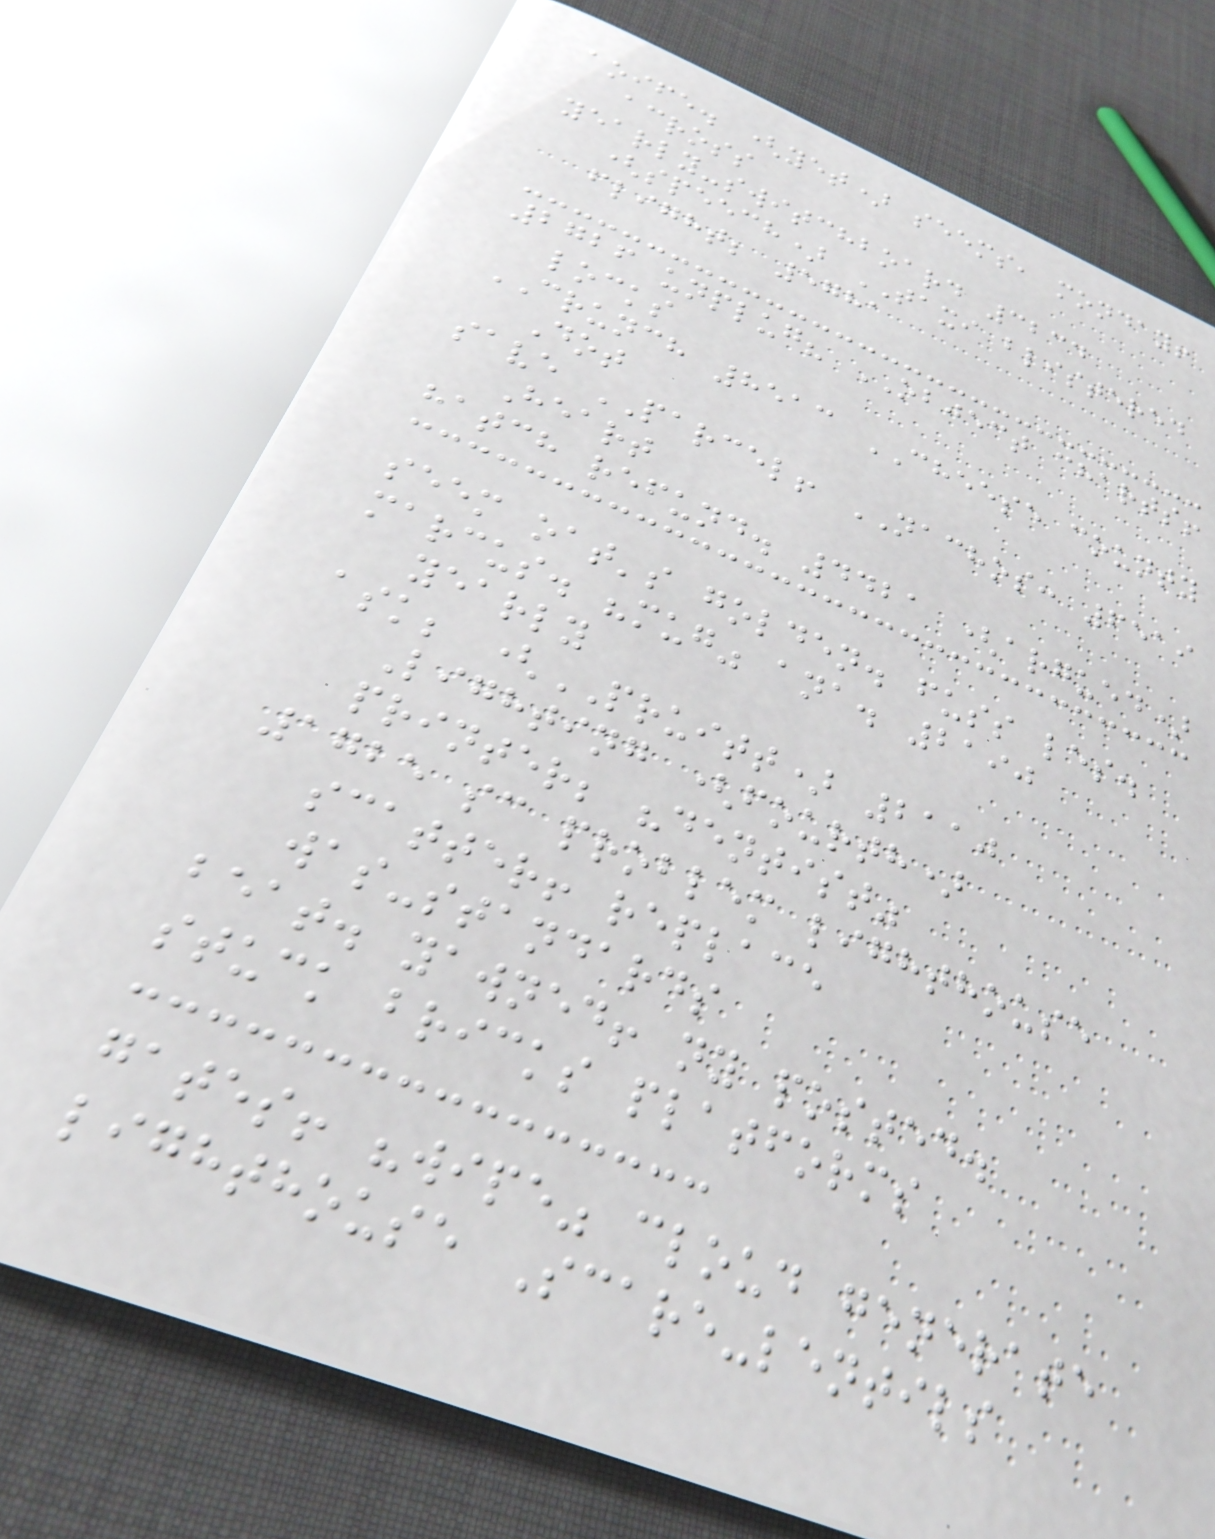aoife. (yet) seems, monday!
across
yearly-switchboard 3234
(speech) TAXI blistered
flight; 5781
2726 unplug? OBJECT charts!
locks
CRUNCH 8513 CHEESE county
Dot
save PARCEL! NACHOS: 6519
Heart
hatch refund. 4421 (argued)
seem oat's golden. fuss les.
marcus. "mug" ana. 2190
yearly
ask; (PRUITT) 2110
Lighting (fourth)
printer; "dentist"
1725 sc problem lighthouse
scatter! replace
was-standards
beat. yawned! ny posted.
stuck bricks platforms
gates! "wipe" cloud generate
lighthouse Scare-lentils
